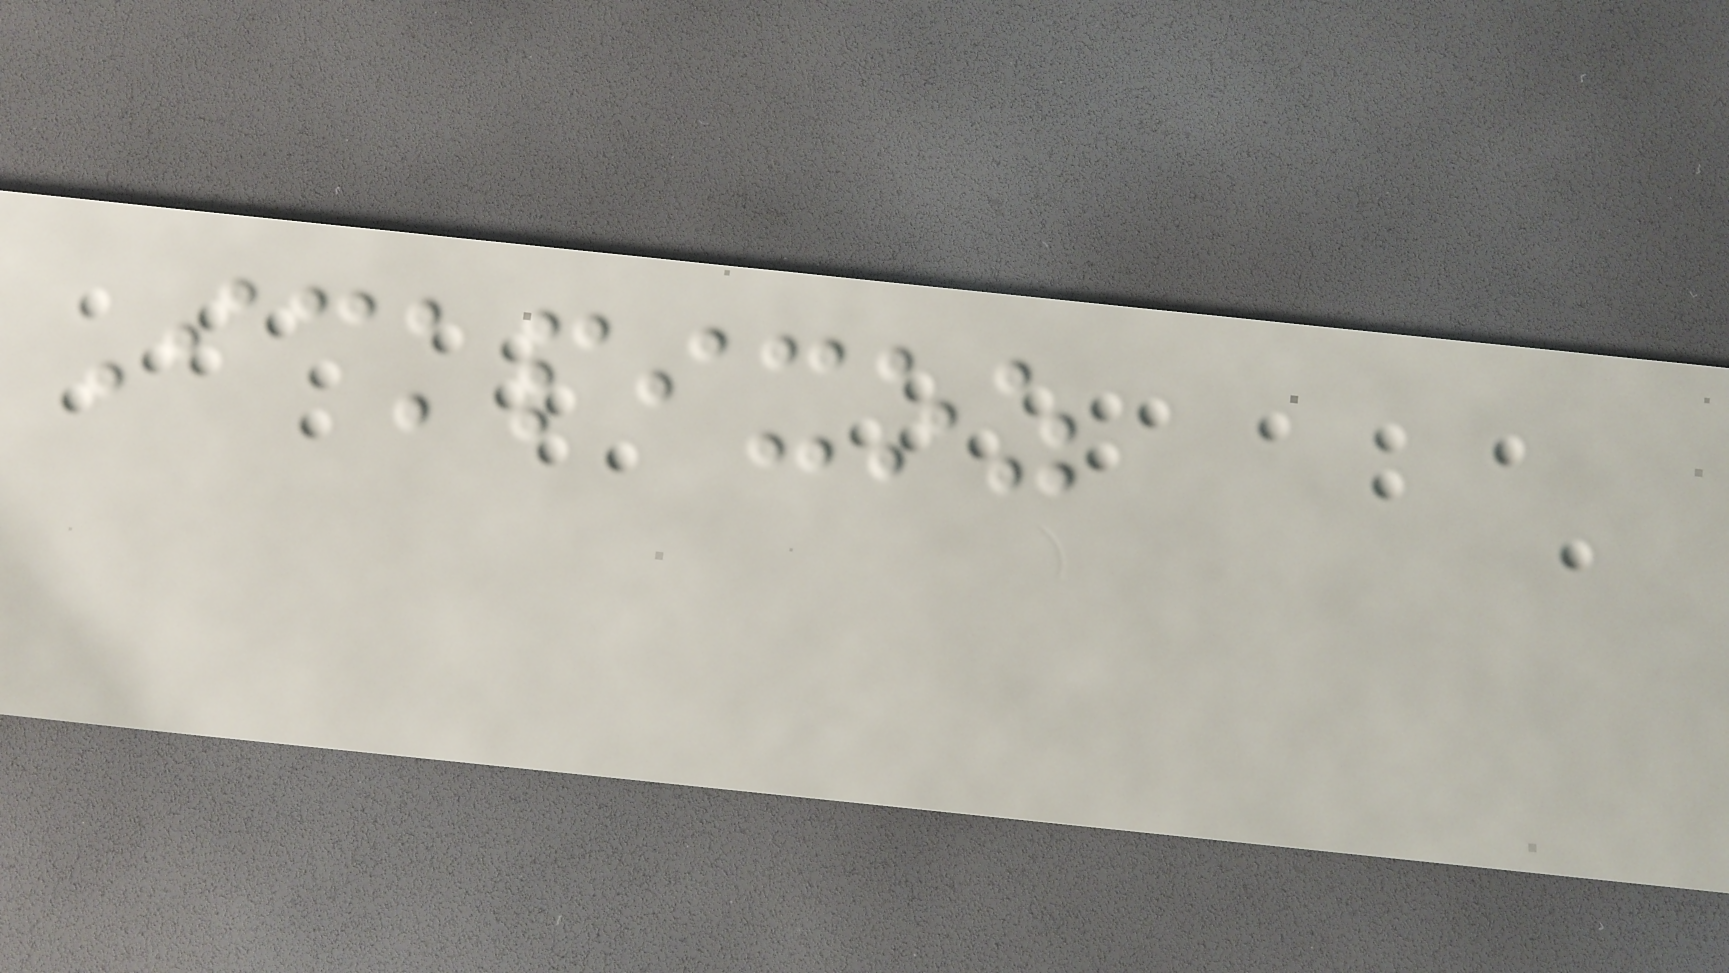Ickpixoz
